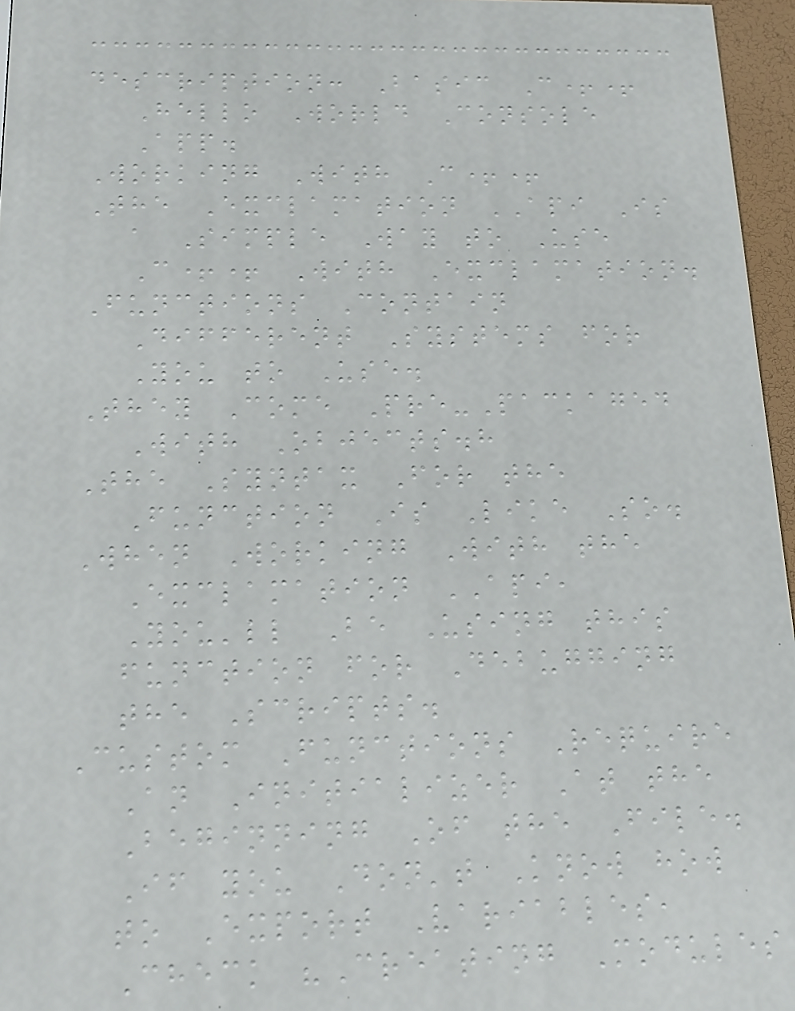description: Basic C++
Hello World Console
App.
Working With C++
The Exclamation API Is
a Simple Way to Use
C++ With Exclamation.
Functions Contain
Different Systems for
You to Use.
They Come Pre-Packaged
With Objects.h
The Syntax For the
Function Is Like So.
When Working With the
Exclamation API,
You'll Be Using this
function for Debugging
the Scripts.
Custom Functions Require
An Initializer At the
Beginning Of the File.
If you Don't Know how
to Export Variables,
Check "Creating Modules
